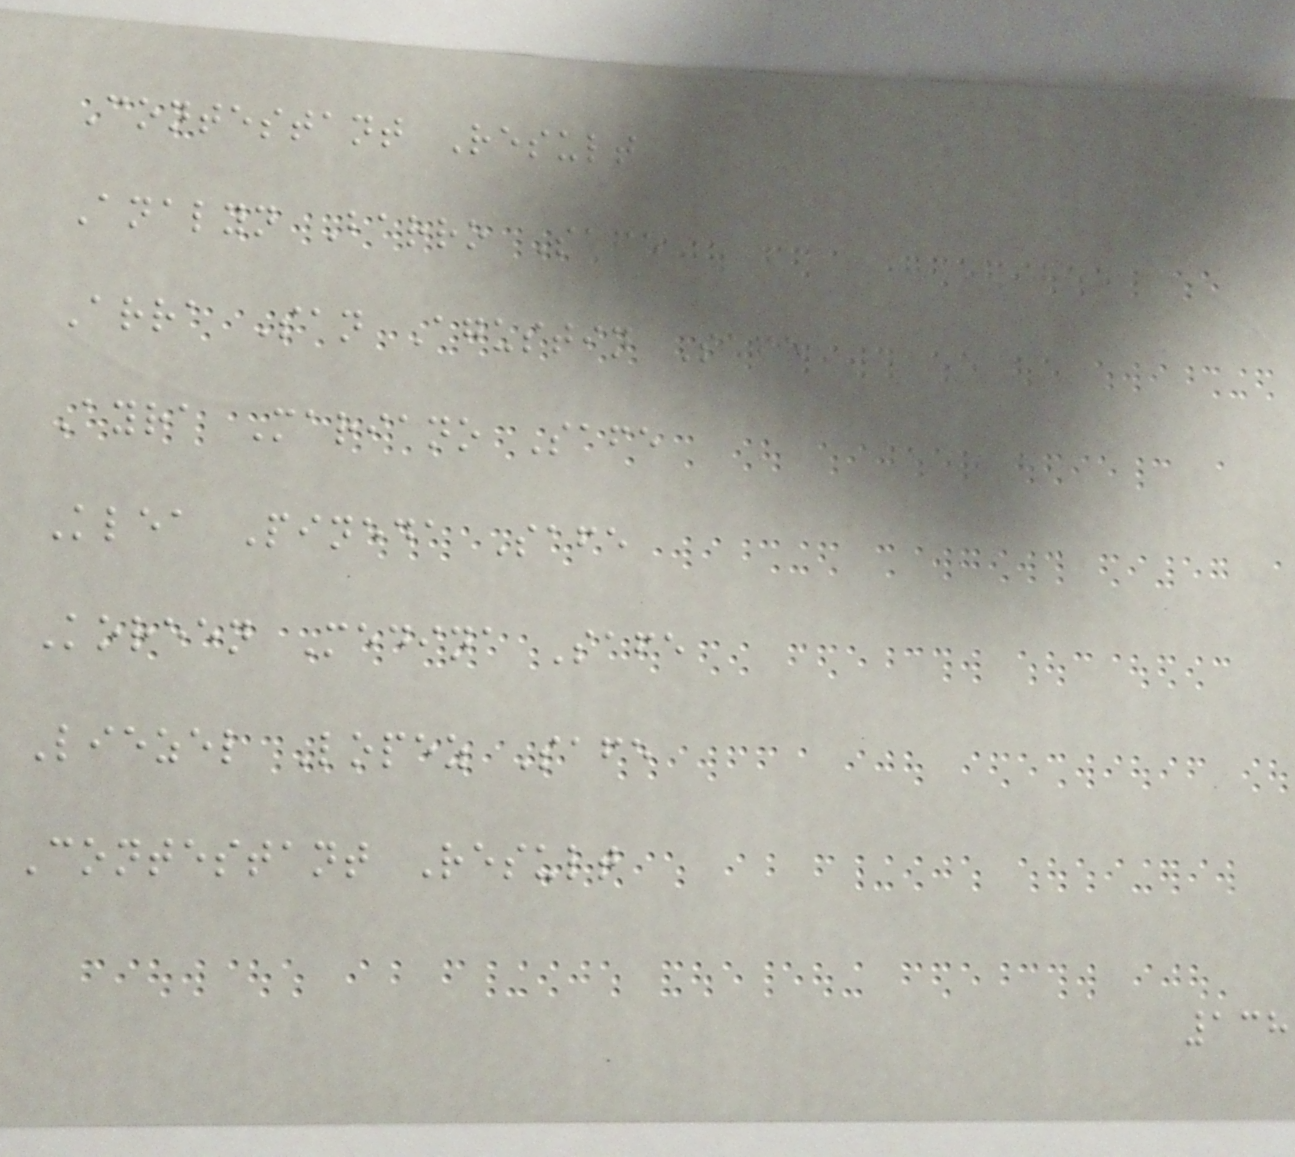Contestant Result
Analyn Barro Safe
Arra San Agustin Safe
Ayra Mariano Safe
Klea Pineda Safe
Koreen Medina Safe
Liezel Lopez Safe
Contestant Result
138
